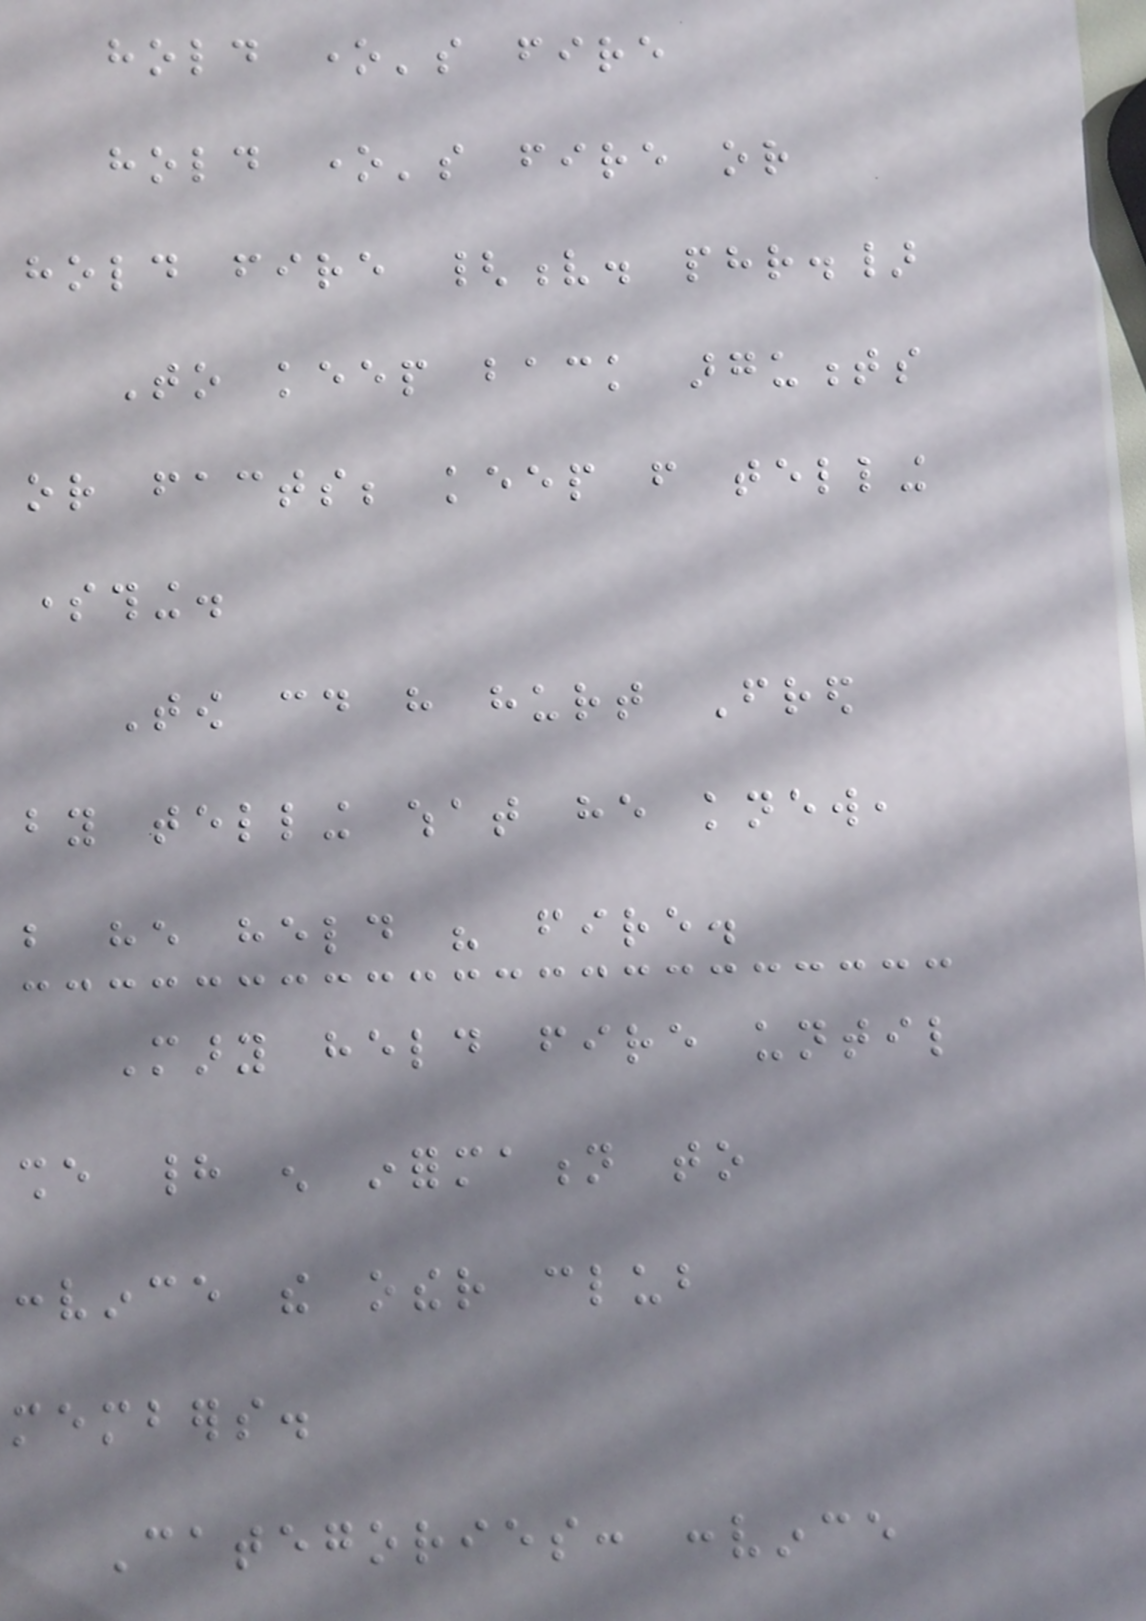hold one's fire
hold one's fire or
hold fire {v. phr.}
To keep back arguments
or facts; keep from telling
something.
Tow could have hurt Fred
by telling what he knew,
but he held his fire.
Mary held fire until
she had enough information to
convince the other club
members.
Categories: convince
